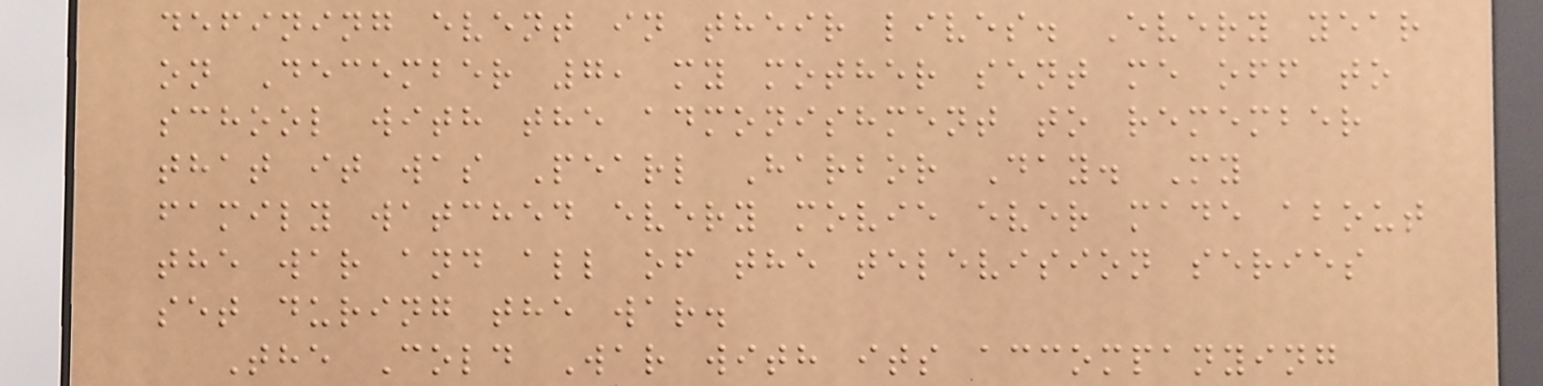defining event in their lives. Every year
on December 7, my mother sent me off to
school with the admonishment to remember
that it was Pearl Harbor Day. My
family watched every movie ever made about
the war and all of the television series
set during the war.
The Cold War with its accompanying
